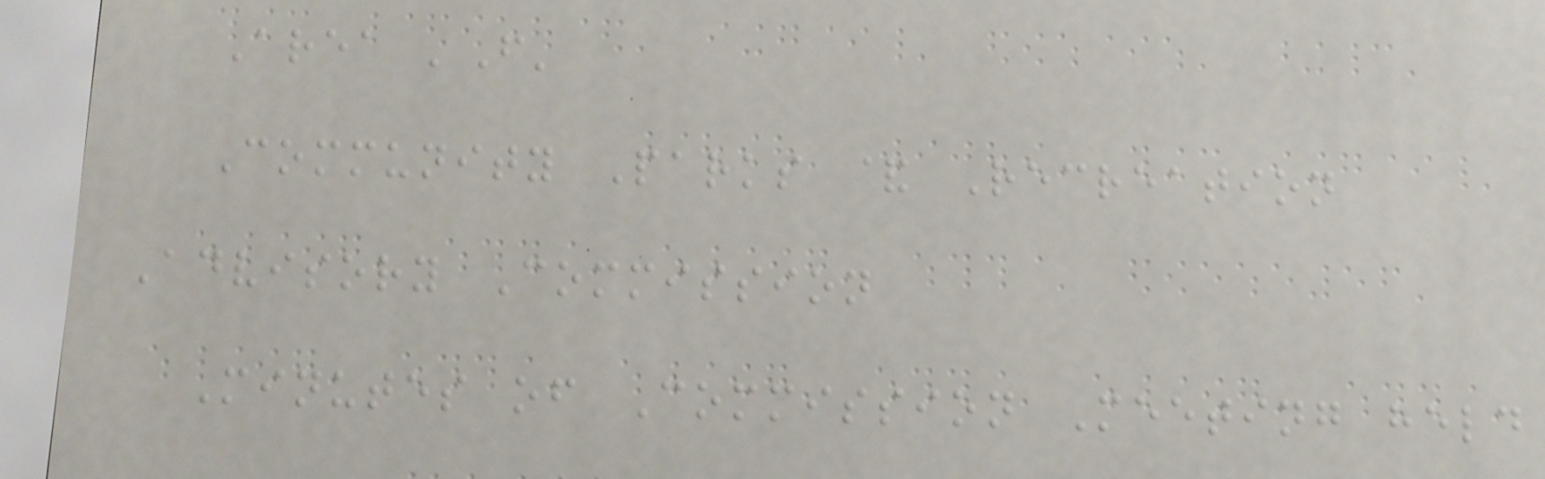Area 'F'
Community Parks & Recreation
Advisory Commission
Minutes of Commission Meeting held
